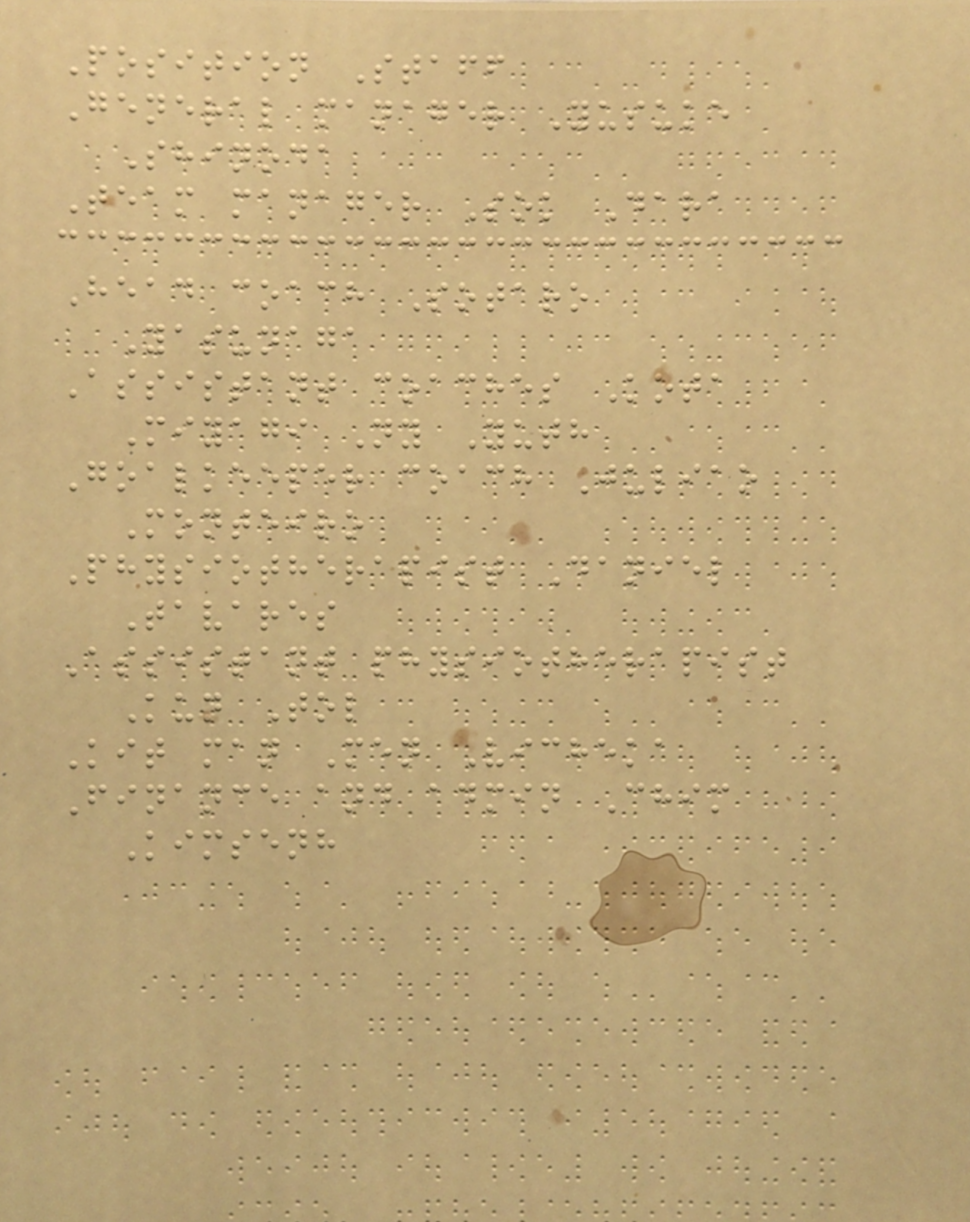Position Staff
General manager Yusuke
Shinoda
Team manager Sok Dara
Head coach Sotaro
Yasunaga
Assistant coaches Kota
Miyagi Ny Yuth
Goalkeeper coach Juliao
Monteiro
Physiotherapist Daniel
Tavares
Assistant physiotherapist
Kun Tol
Kit man Men Vicheka
Finance and admin Chim
Kimsenh
